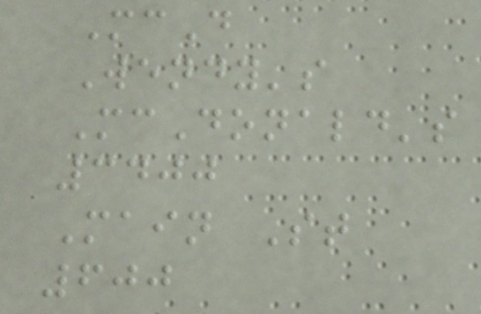McD
Wendy's
McDonald's
3400
Main St
600
